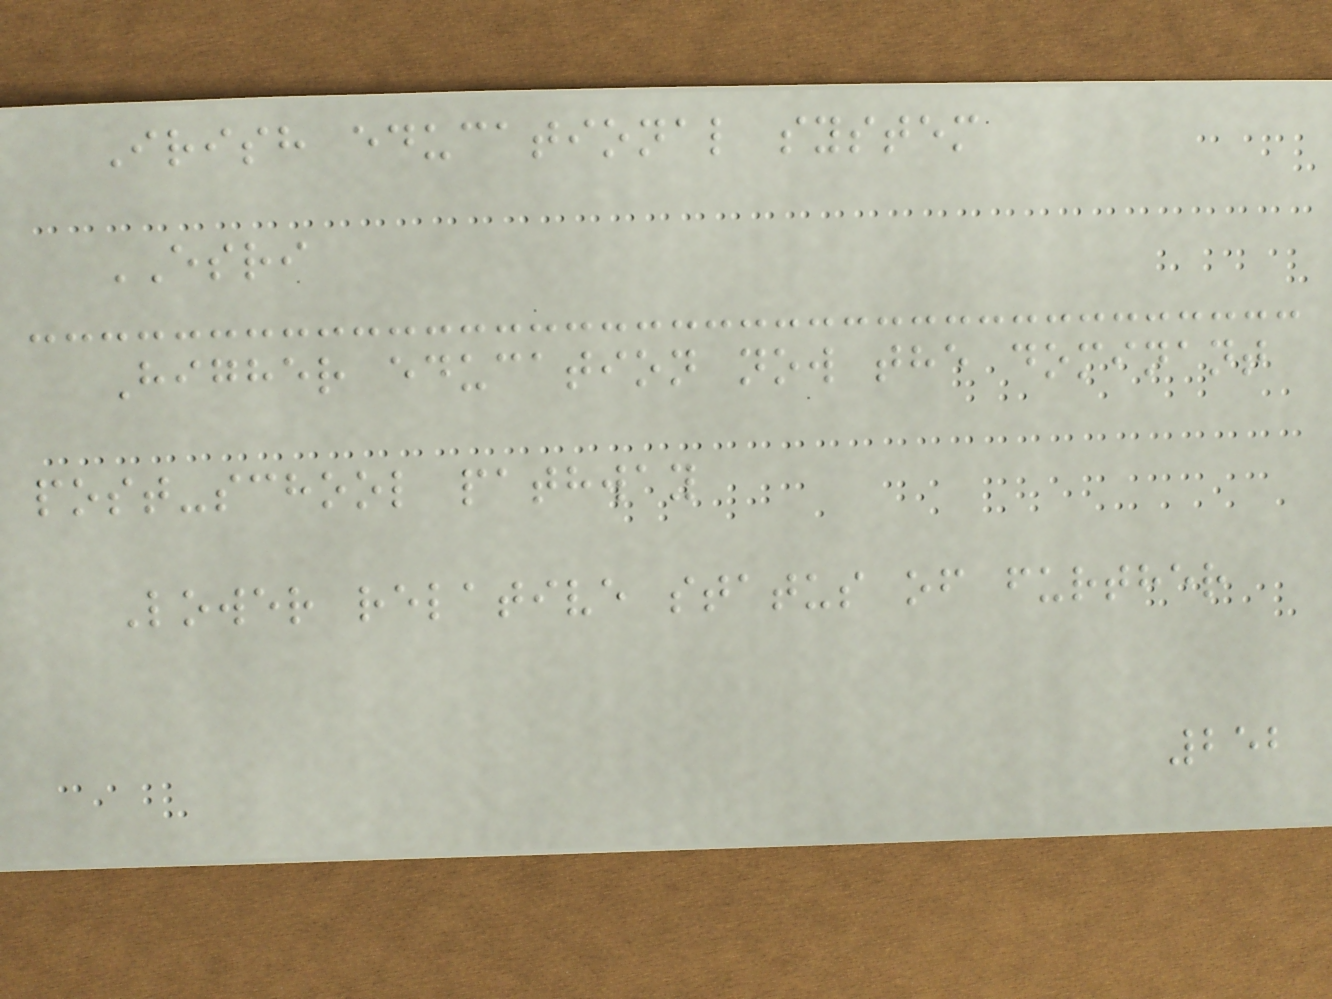Irish educational system
ESRI
Higher education now the dominant
post-school pathway
Lower relative status of further
252
